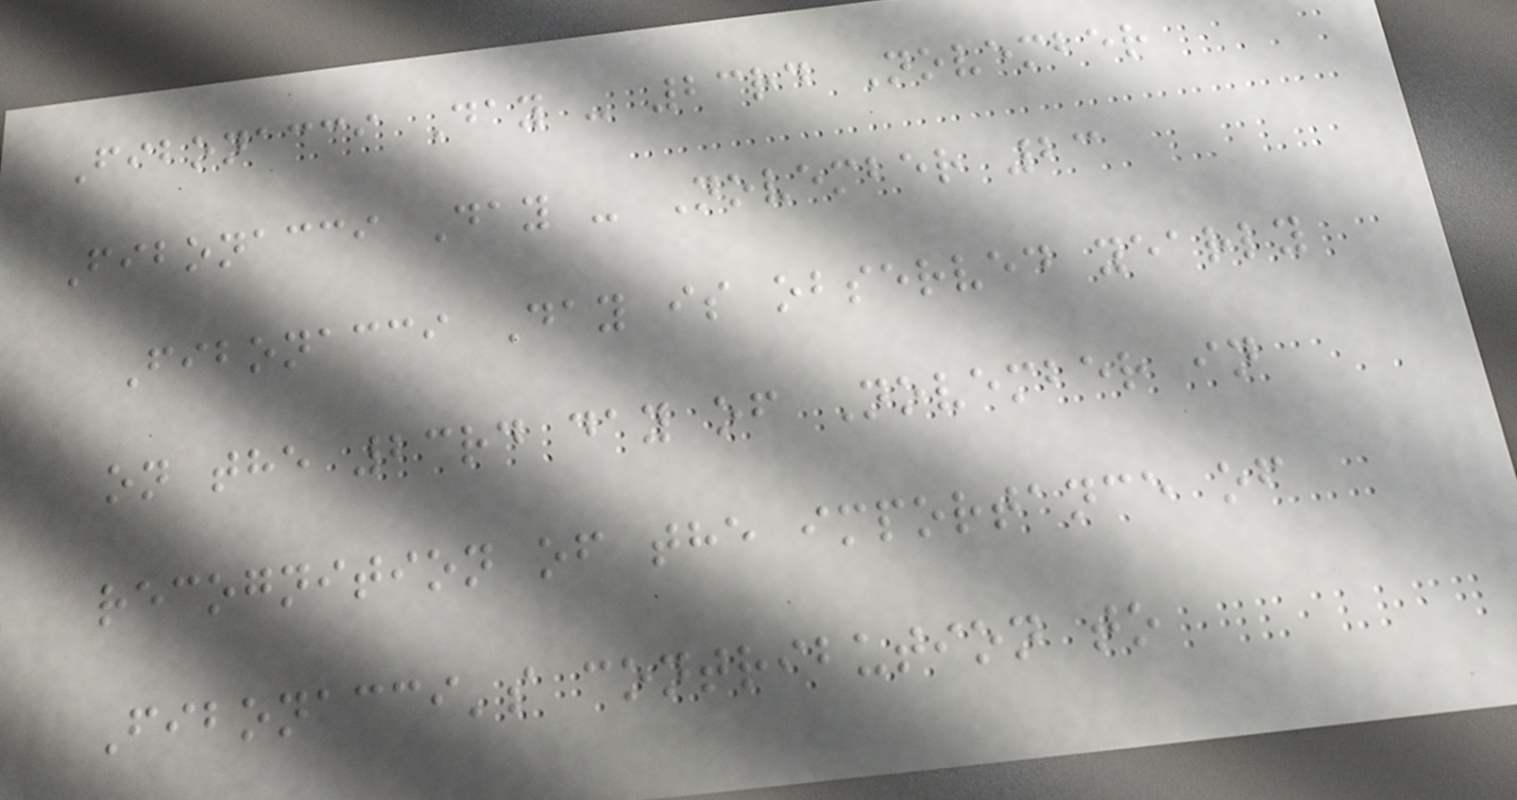Fibonacci Day - 23rd November
Fibonacci Day - November 23
Fibonacci Day is observed yearly
on the 23rd day of November in
recognition of the importance of
Fibonacci's contribution to
